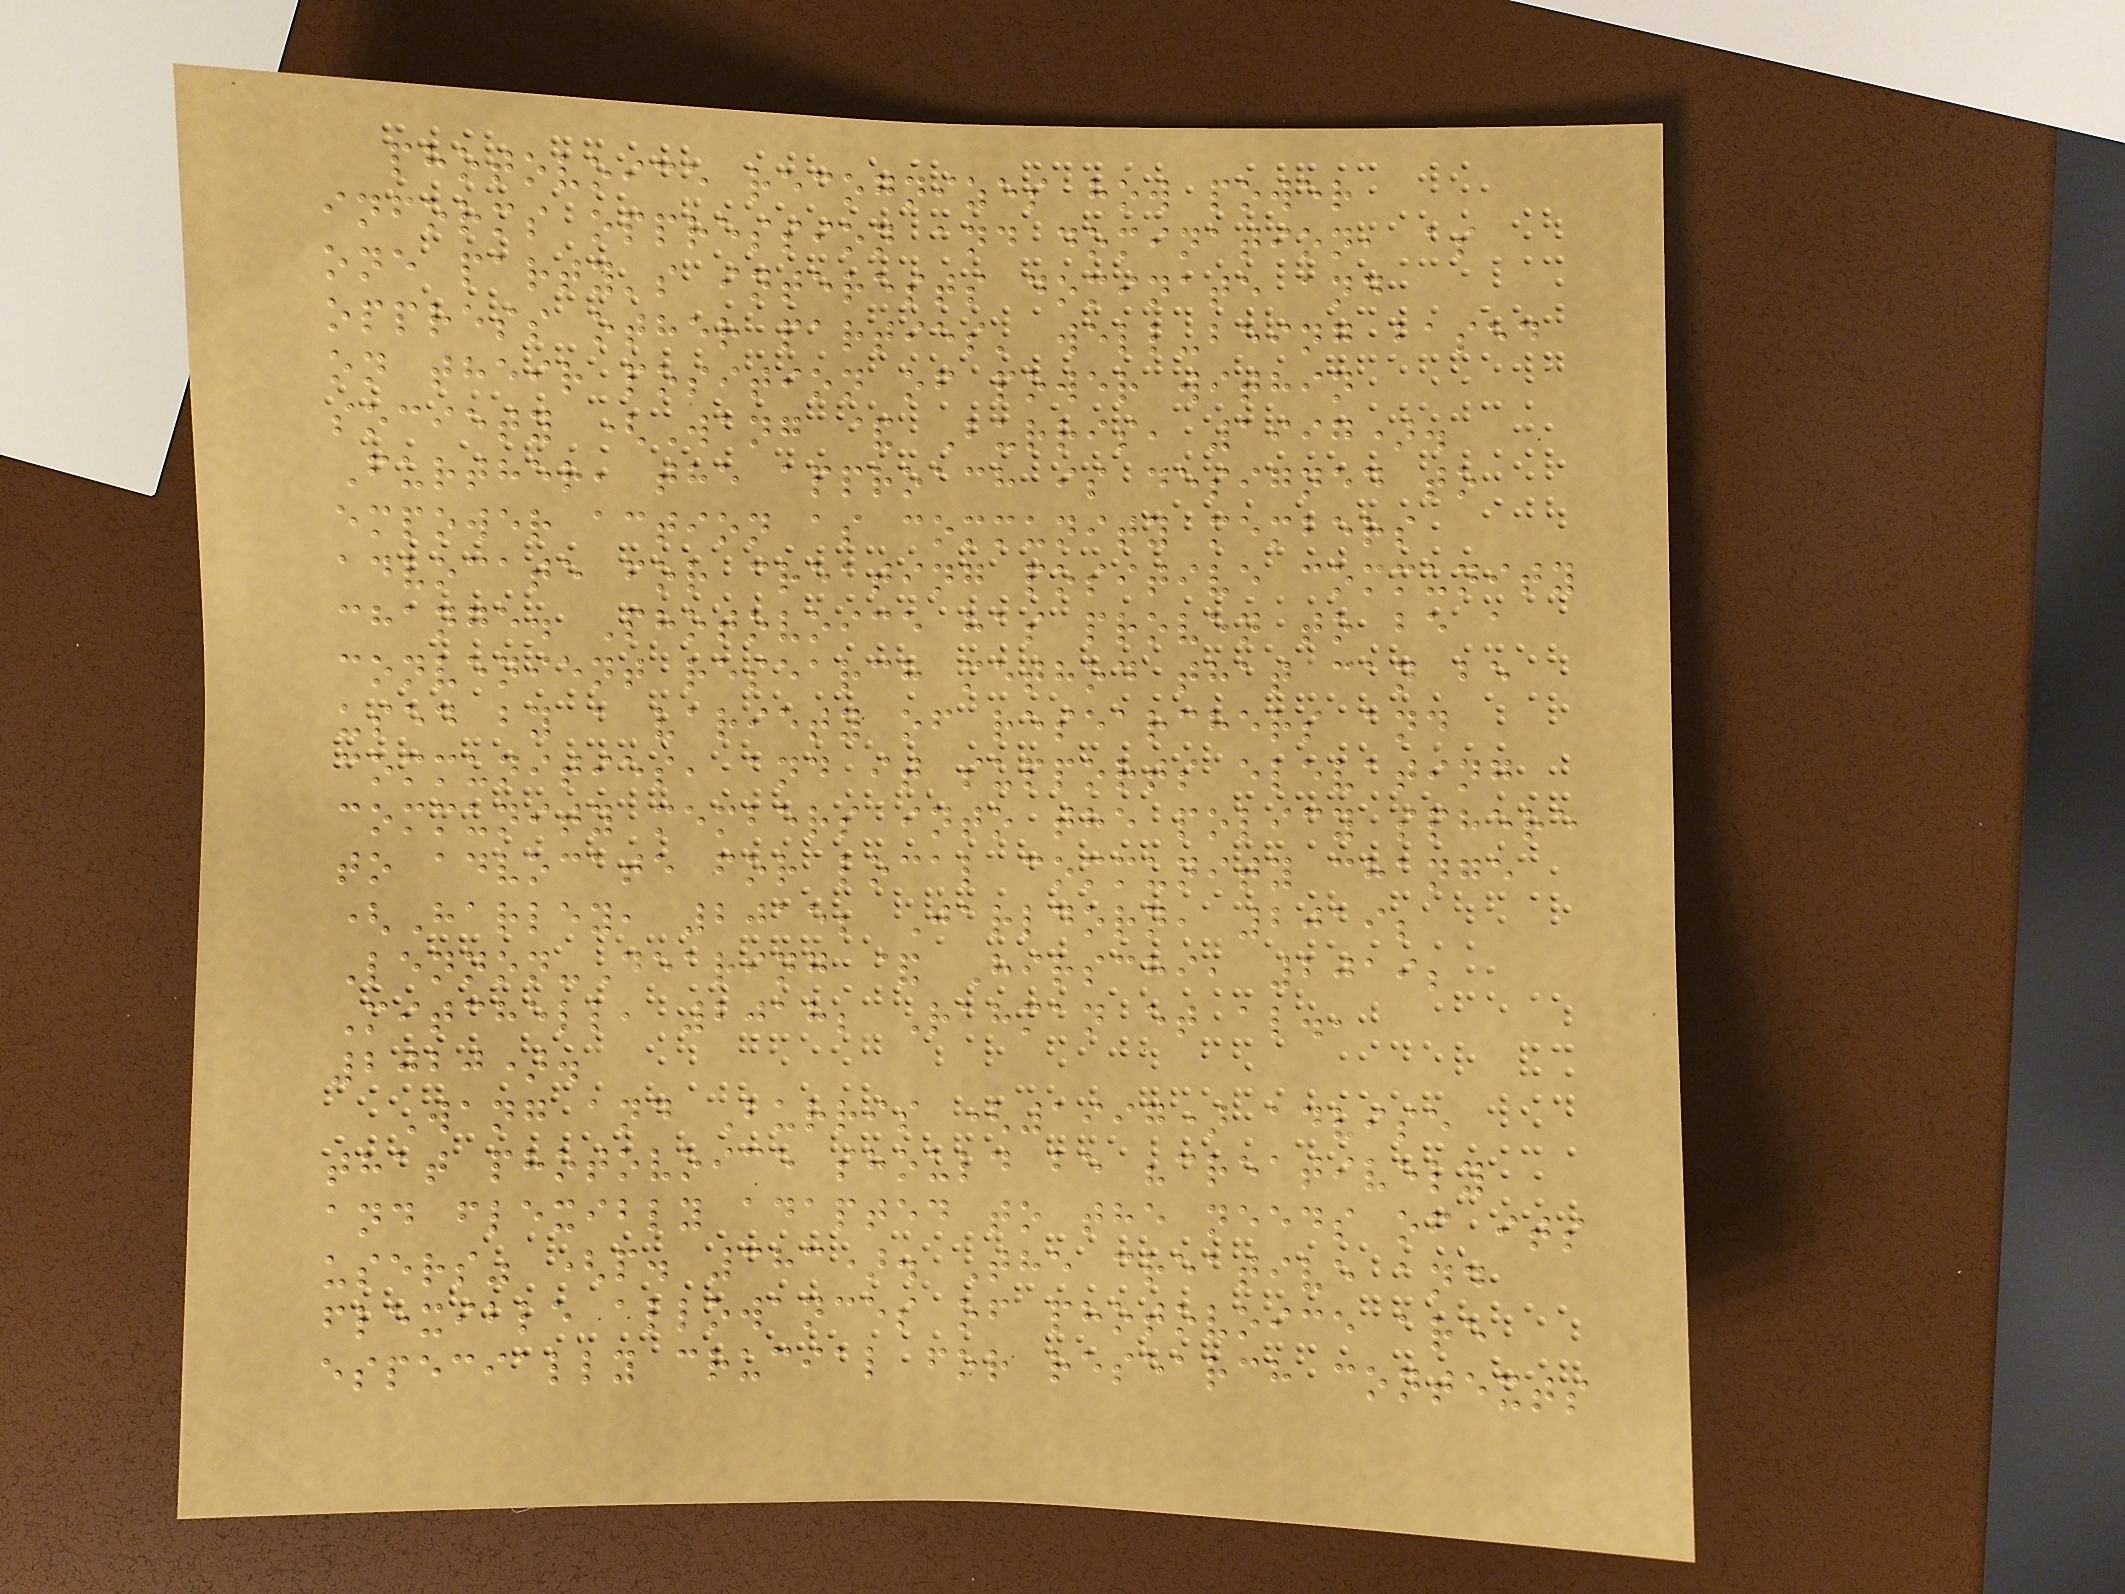photovoice recognizes how power
informs oppression and domination, as
one party's interests dominate and
oppress other parties' well-being based
on their position of power within
society (Wang & Burris, 1997).
Further, the approach is designed to
empower action as community members
advocate for creating positive community
change. Photovoice has proven to be a
convenient research method that can be
used by a variety of researchers and
communities, and it supports elevating
community members into the policy sphere
to advocate for local community change
(Harley, 2015; Jarldorn, 2019;
Lennon-Dearing & Hirschi, 2019;
Mitchell, 2018; Rahman et al.,
2020).
Wang and Burris (1997) advise
that photovoice should be "creatively
and flexibly adapted to the needs of its
users" (p. 383). The creative and
flexible allowances of photovoice are
especially crucial for research contexts
